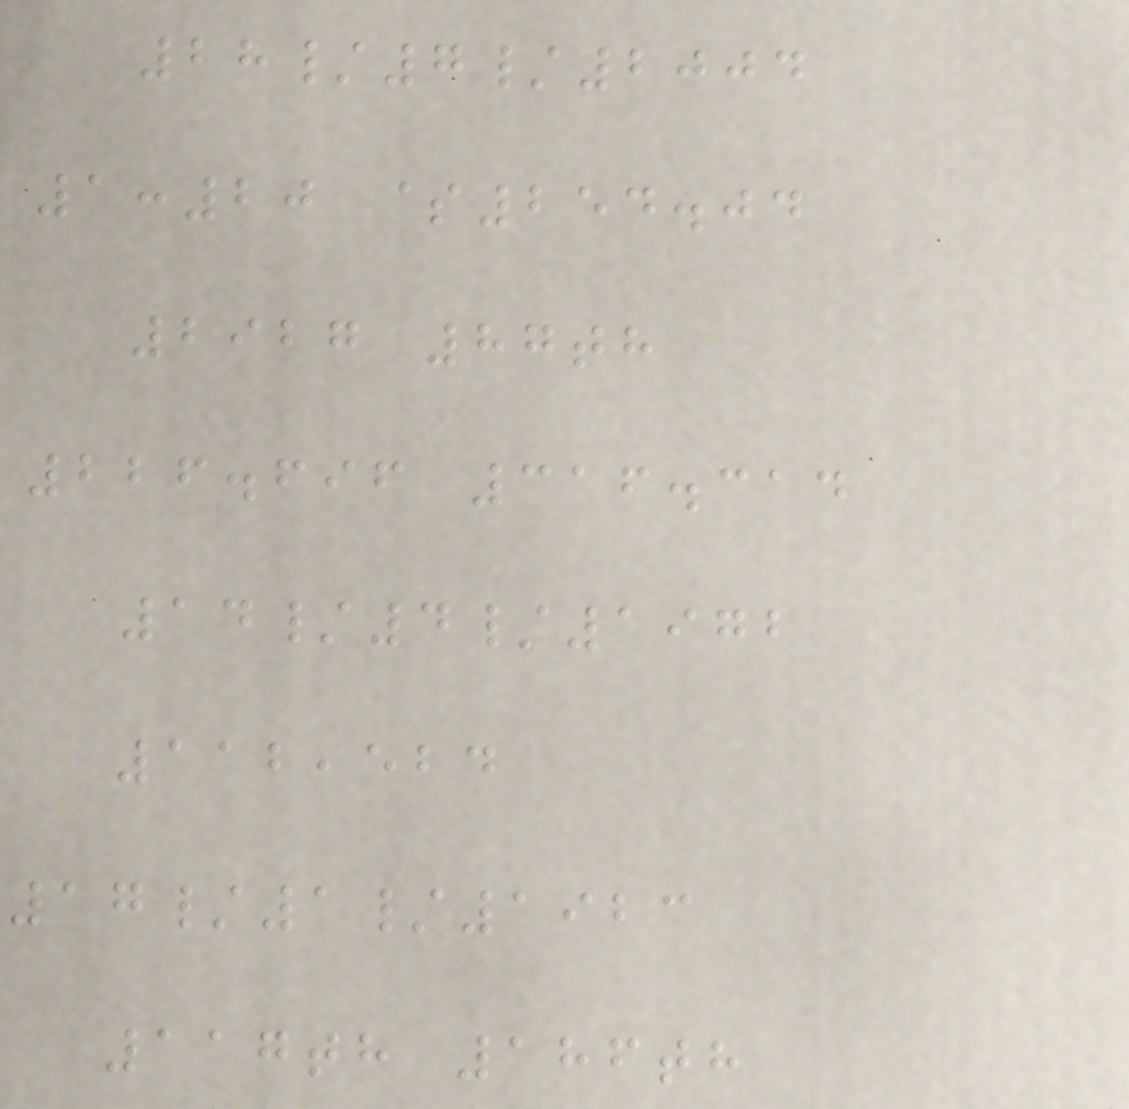28/7/2004
1:20 $254.04
2927 87th
226.696 316.314
14/4/1972
112,524
17/1/1923
117th 186th
